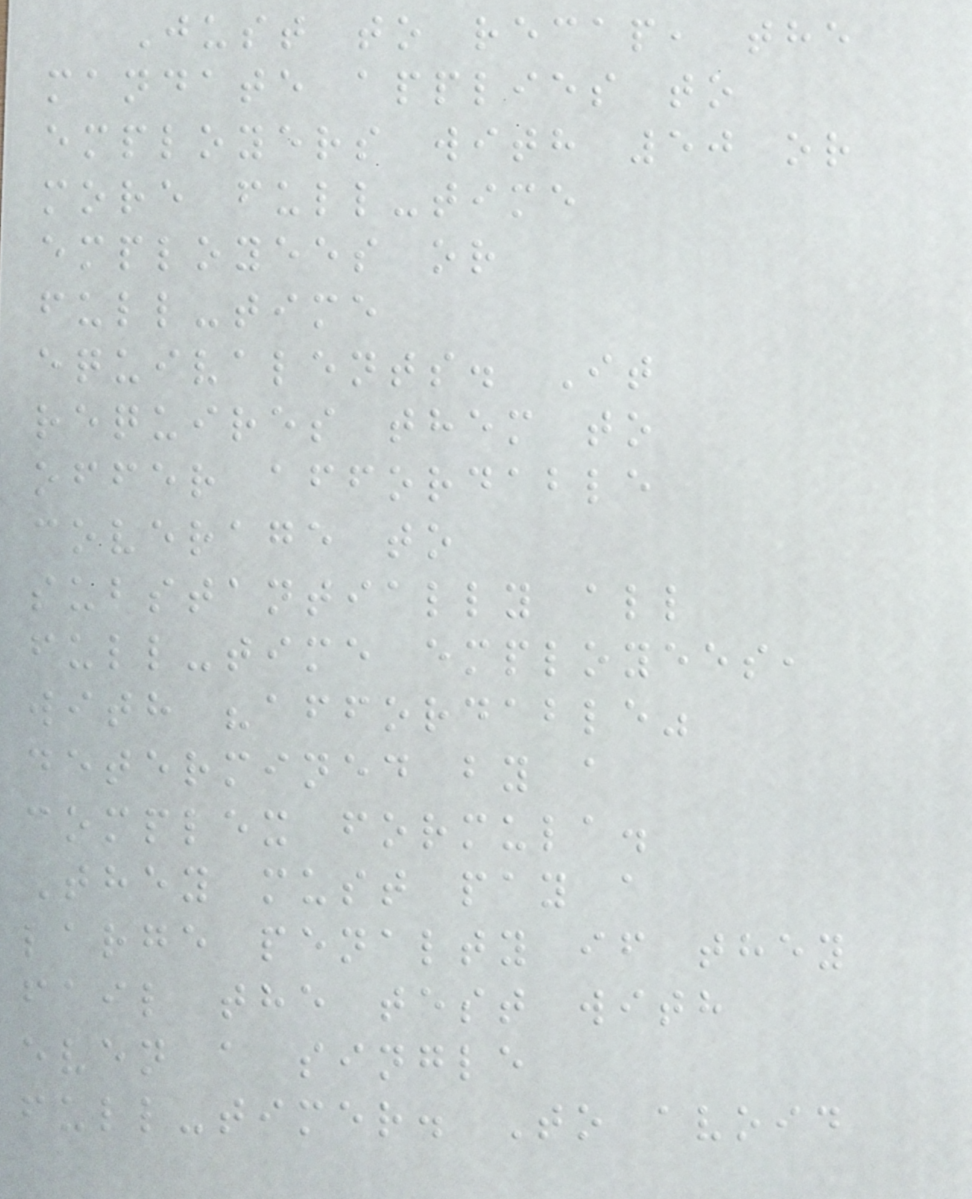Just to recap, the
mandate applies to
employers with 50 or
more full-time
employees or
full-time
equivalents. It
requires them to
offer affordable
coverage to
substantially all
full-time employees,
with "affordable"
determined by a
complex formula.
They must pay a
large penalty if they
fail the test with
even a single
full-timer. To avoid
